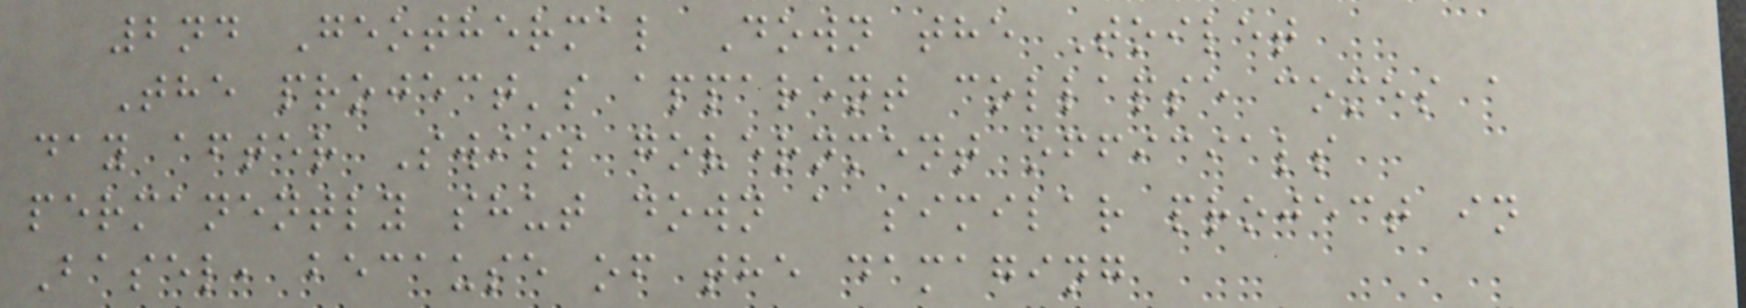2nd Geothermal Down the Toilet
The project's apparent collapse comes a
day after Swiss government officials
permanently shut down a similar project in
Basel, because of the damaging
